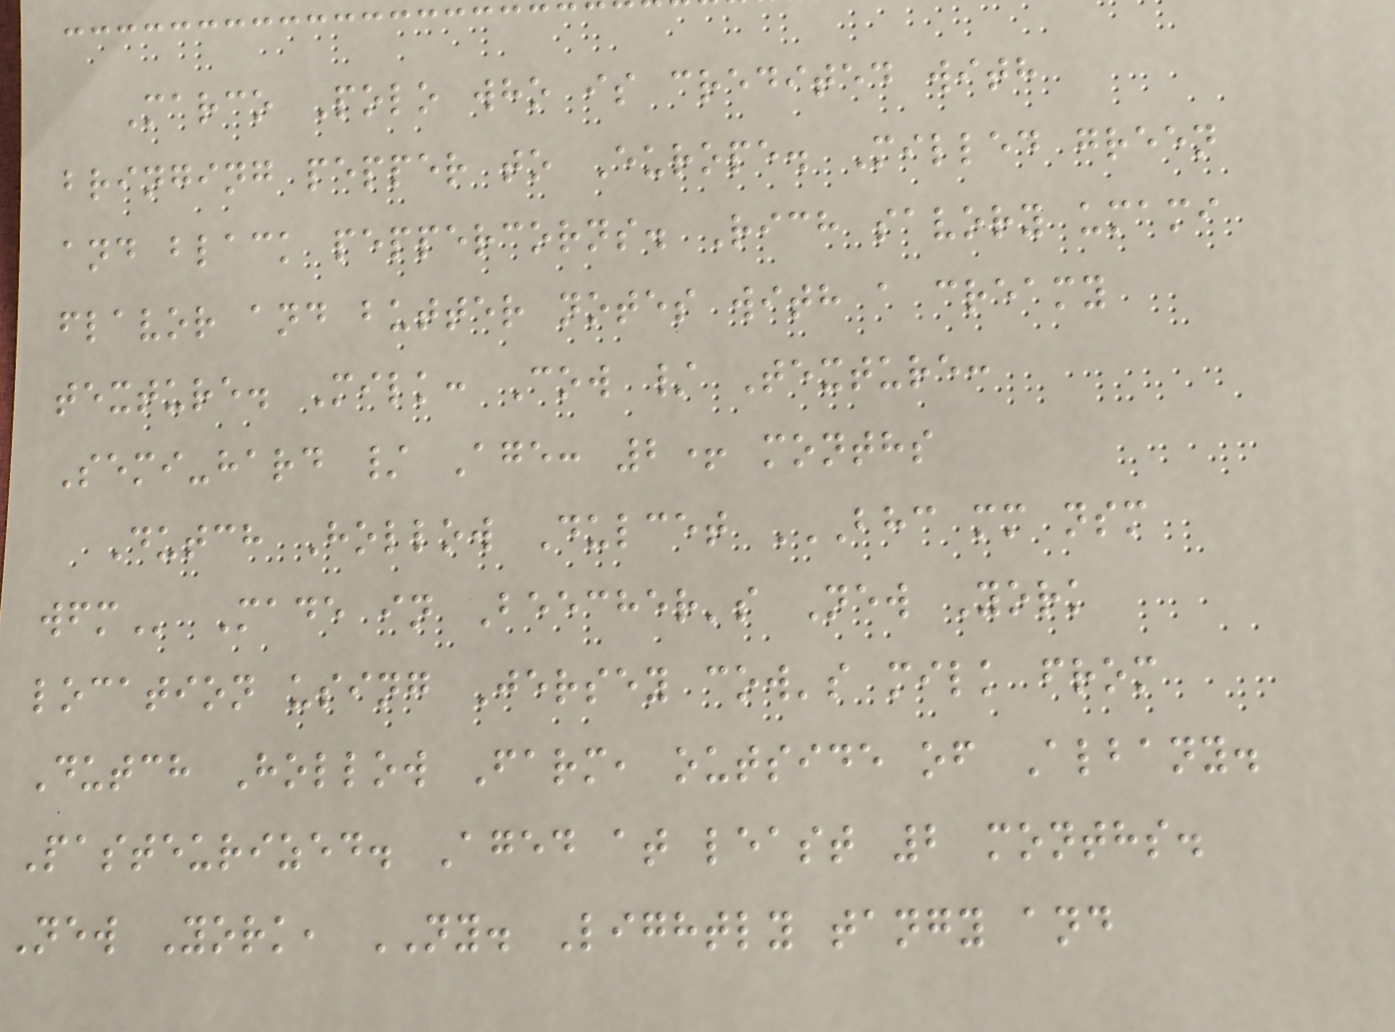Marco Polo who is credited with
bringing pepper to Europe. Milled green
and black peppercorns. Rich savory umami
flavor and butter notes with a creamy
texture. Milk: Cow / Texture:
Semi-hard / Age: 2+ months
Dutch Hollow Dulcet BHC MM NSM
WFM Made in Beecher's New York
location using Jersey cow's milk from
Dutch Hollow Farm, outside of Albany.
Pasteurized. Aged at least 2 months.
New York, NY. Lightly tangy and
